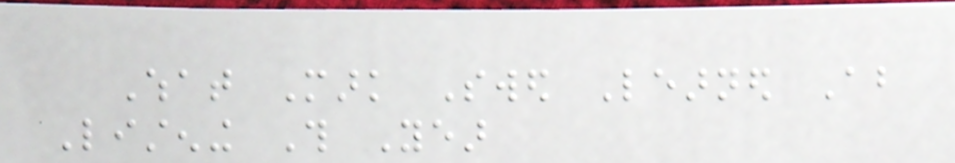What Mark Swed Learned About
Listening This Year
